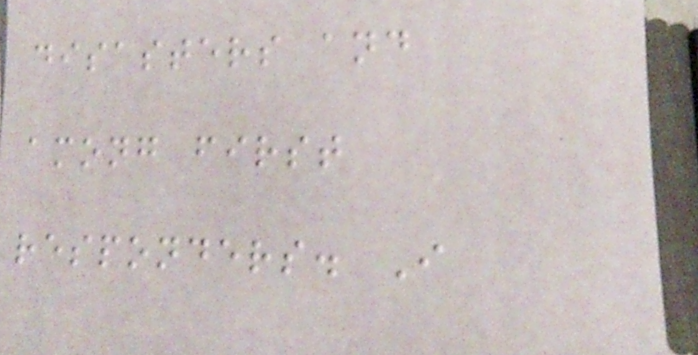disasters and
among first
responders. I
